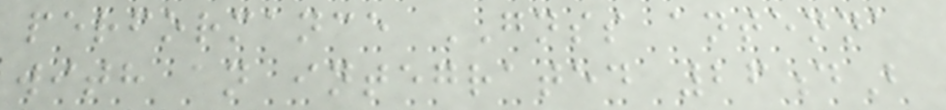performance GNSS antenna
with an integrated 26dB
